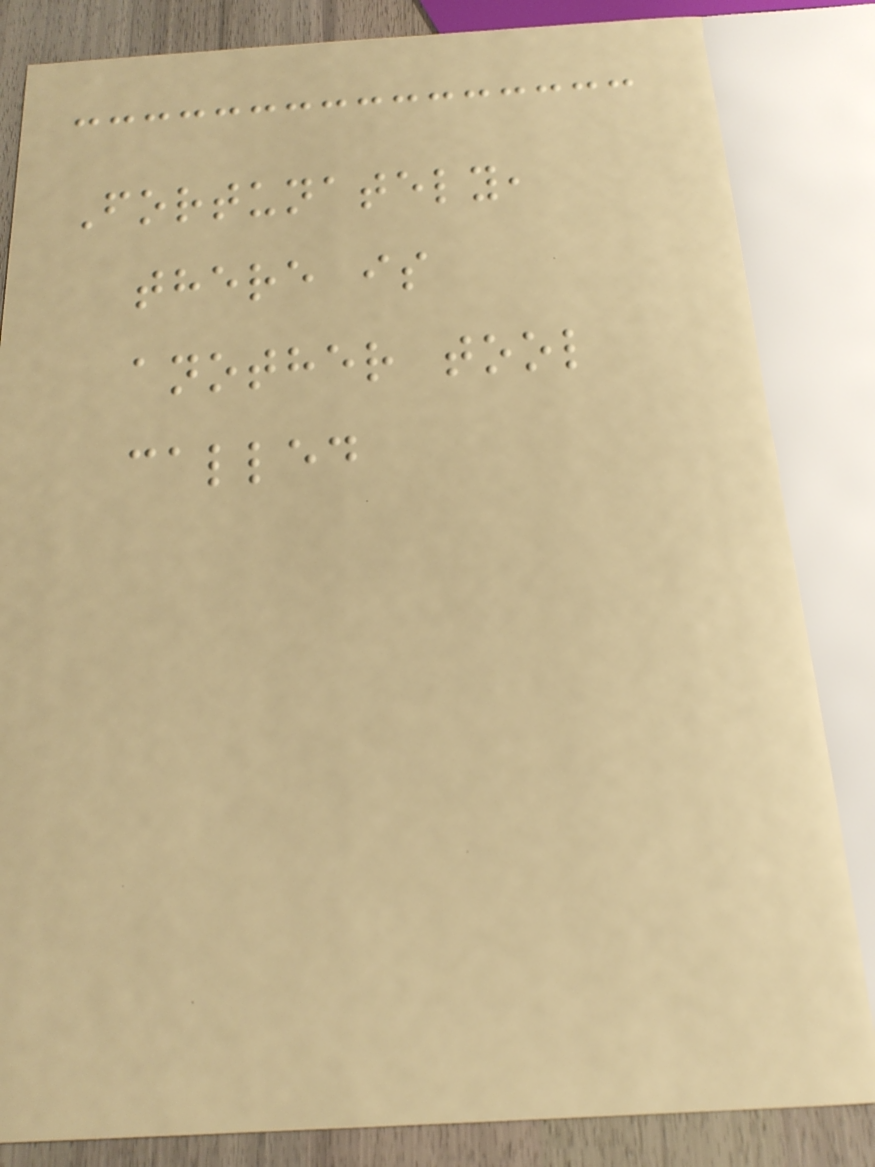Fortunately,
there is
another tool
called
